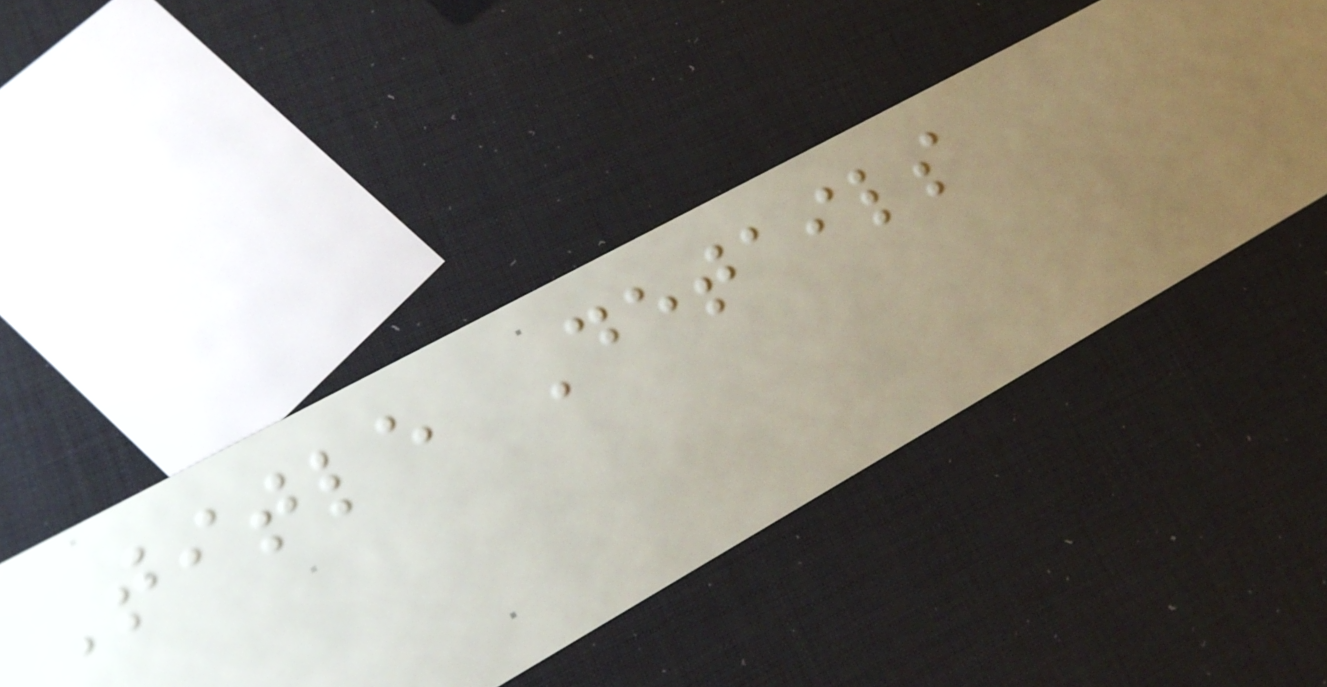Title Details
